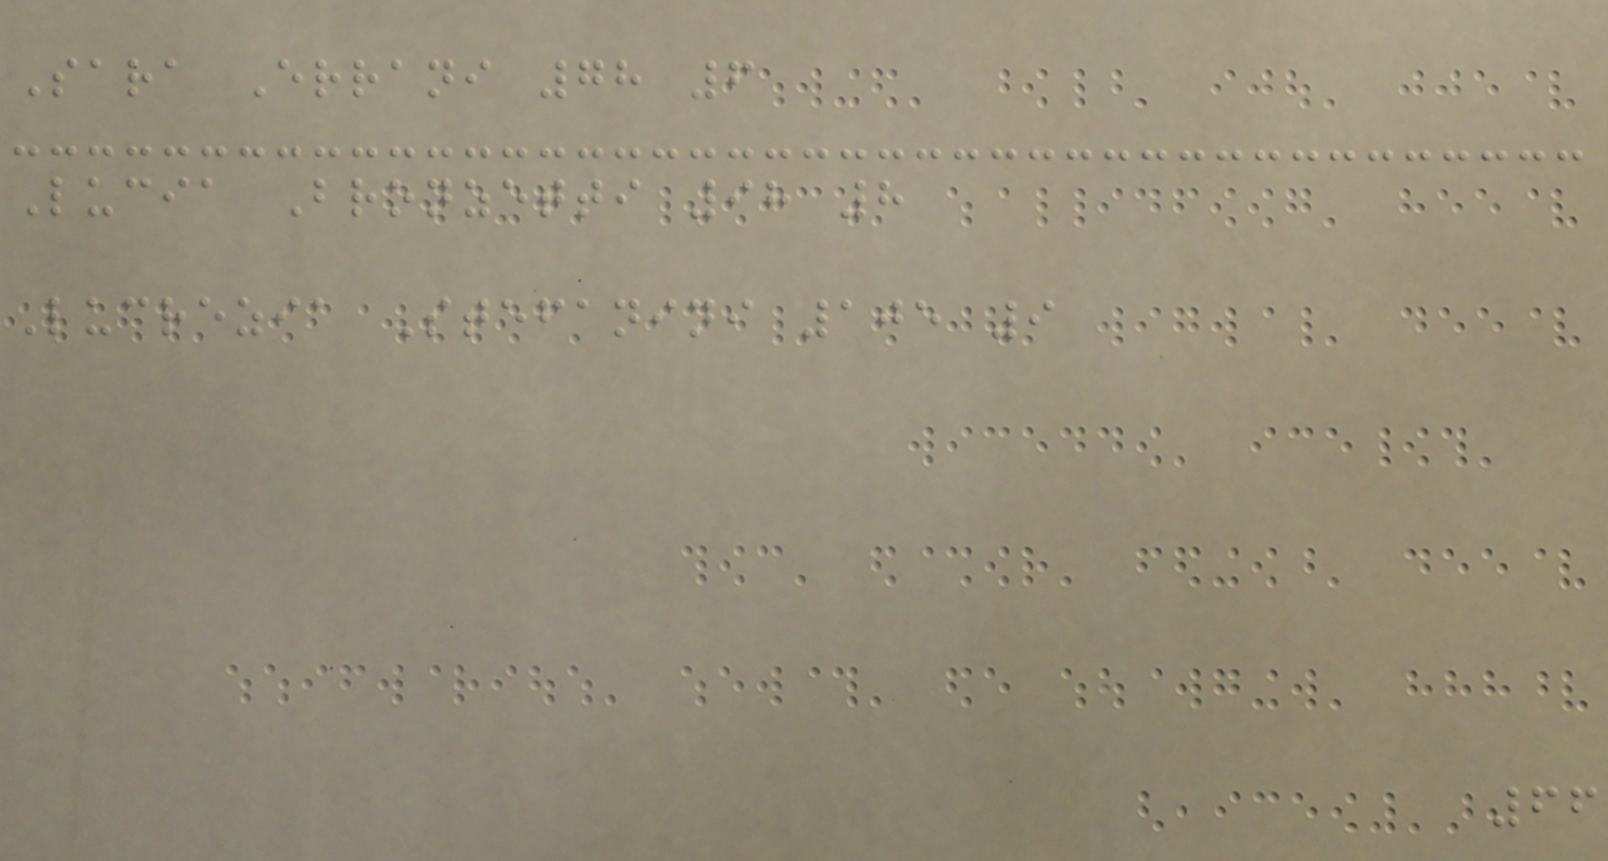Sara Errani 78 6
Lucia Bronzetti 98 8
Lucrezia Stefanini 105 9
66
